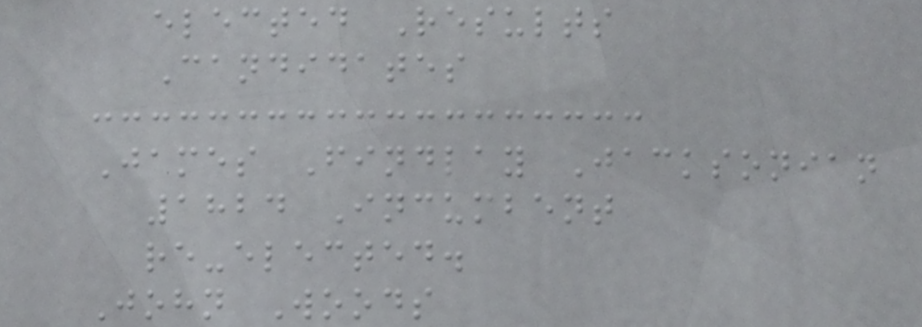elected Results
Candidates
James Findlay Jacksonian
1824 Incumbent
re-elected.
John Woods
